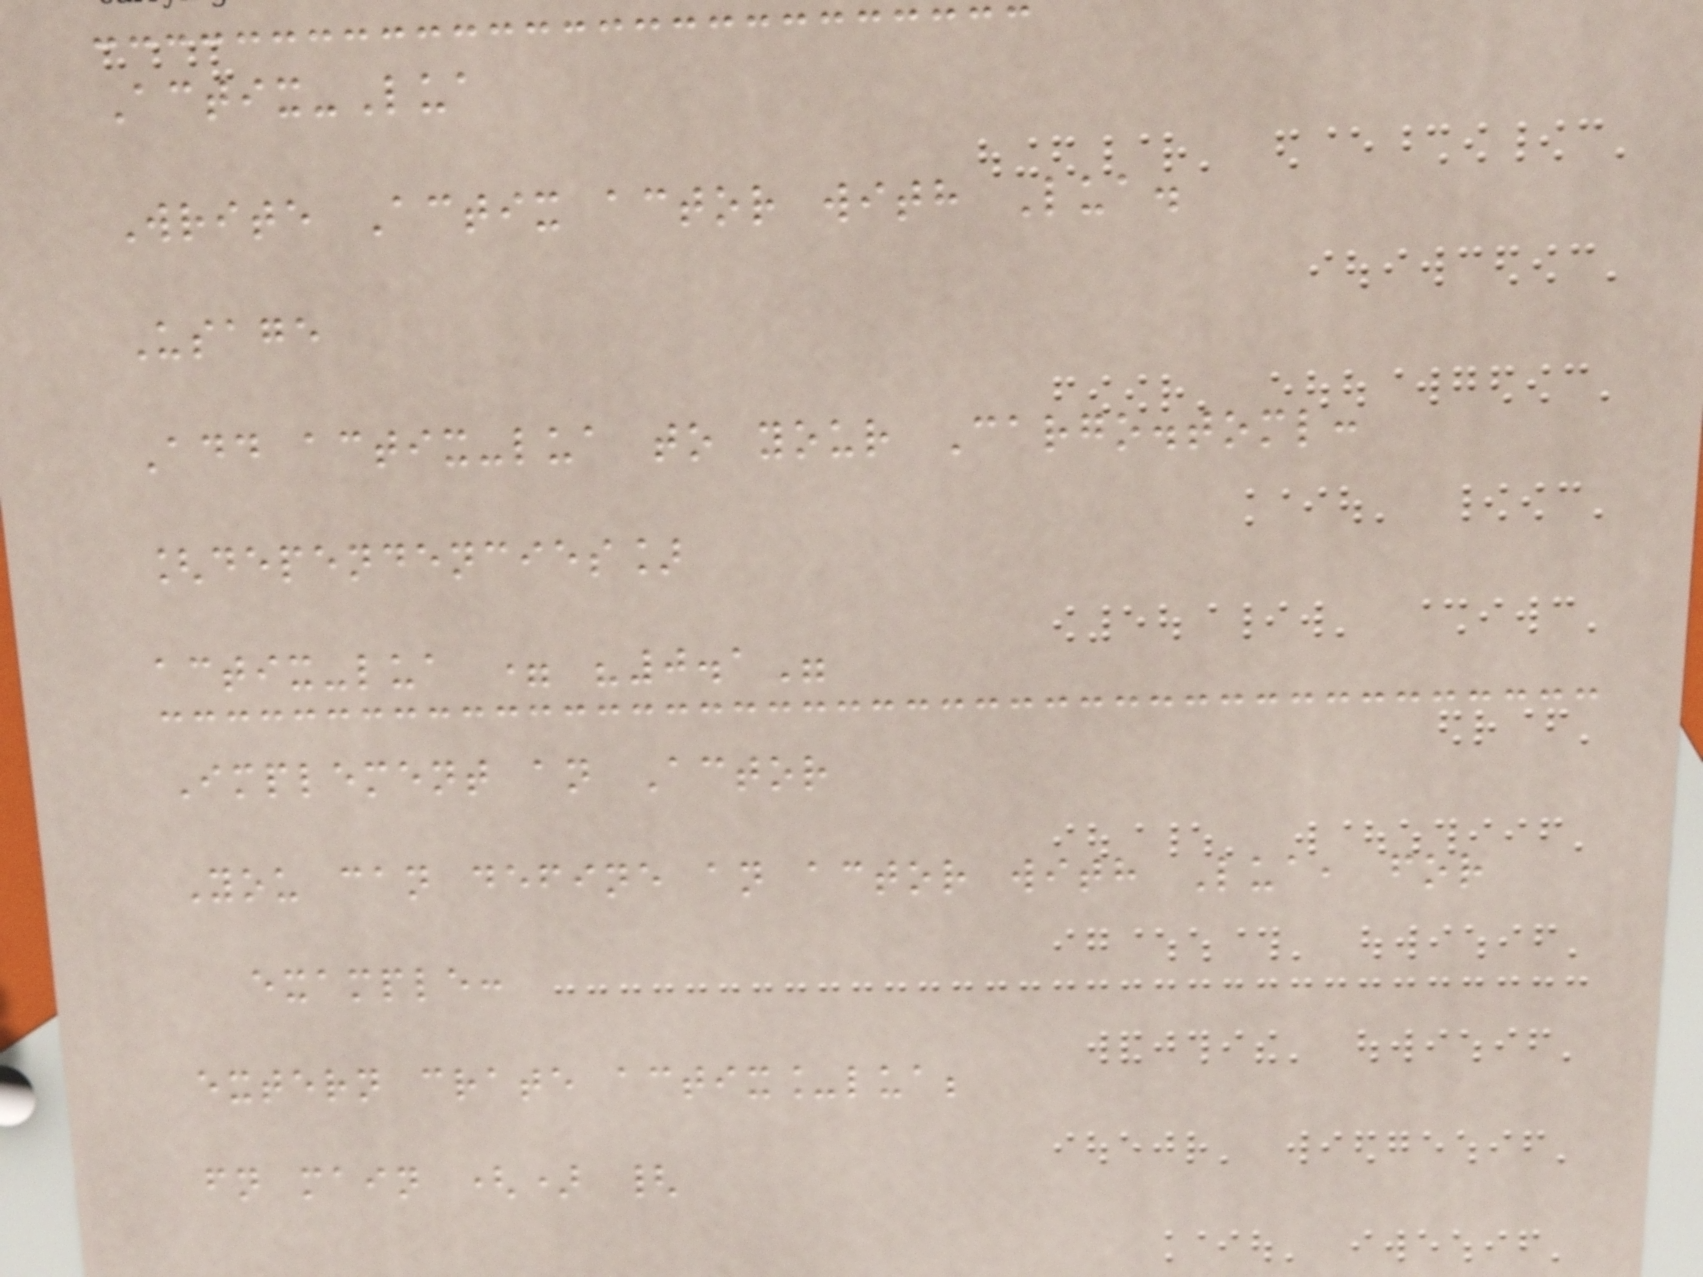Actix-Lua
Write Actix actor with Lua.
Usage
Add actix-lua to your Cargo.toml:
[dependencies]
actix-lua = "0.1"
Implement an Actor
You can define an actor with Lua, for
example:
extern crate actix_lua;
fn main () {
